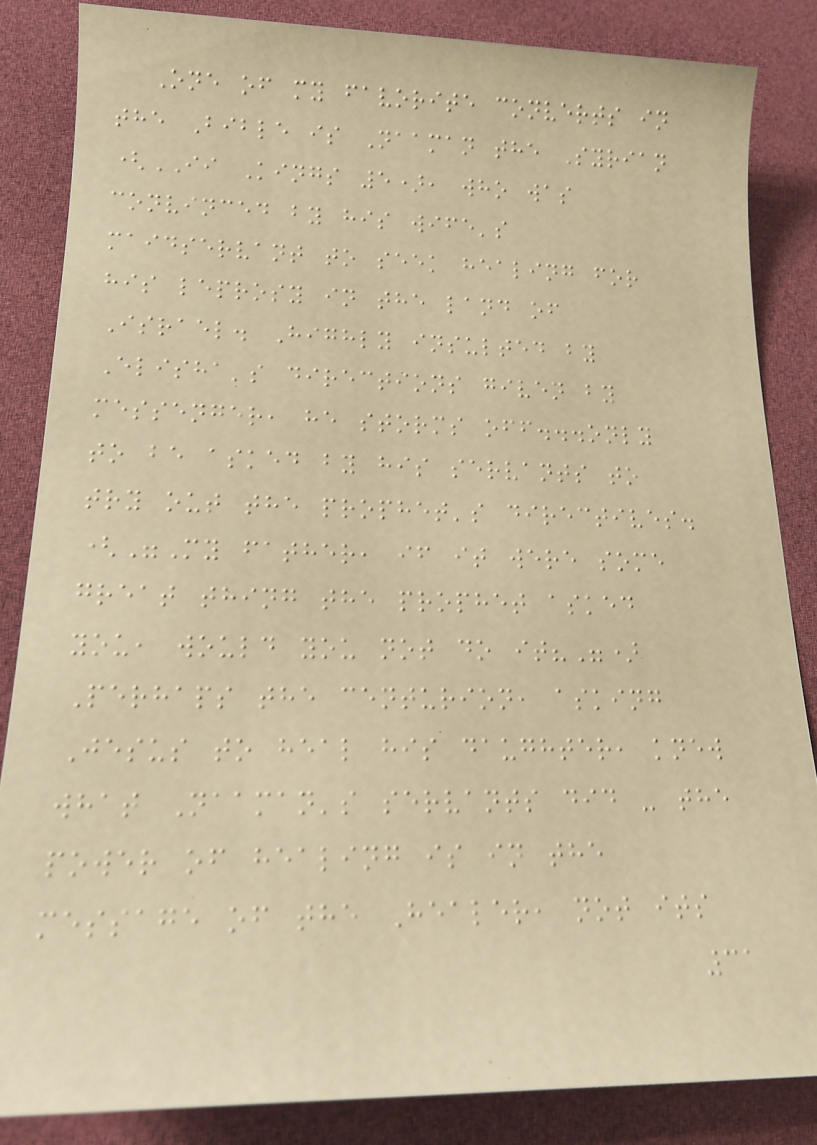One of my favorite converts in
the Bible is Naaman the Syrian
(II Kings 5), who was
convinced by his wife's
maidservant to seek healing for
his leprosy in the land of
Israel. Highly insulted by
Elisha's directions given by
messenger, he storms off...only
to be asked by his servants to
try out the prophet's directives.
("My father, if it were some
great thing the prophet asked
you, would you not do it?")
Perhaps the centurion, asking
Jesus to heal his daughter, knew
what Naaman's servants did - the
power of healing is in the
message of the Healer, not its
31
